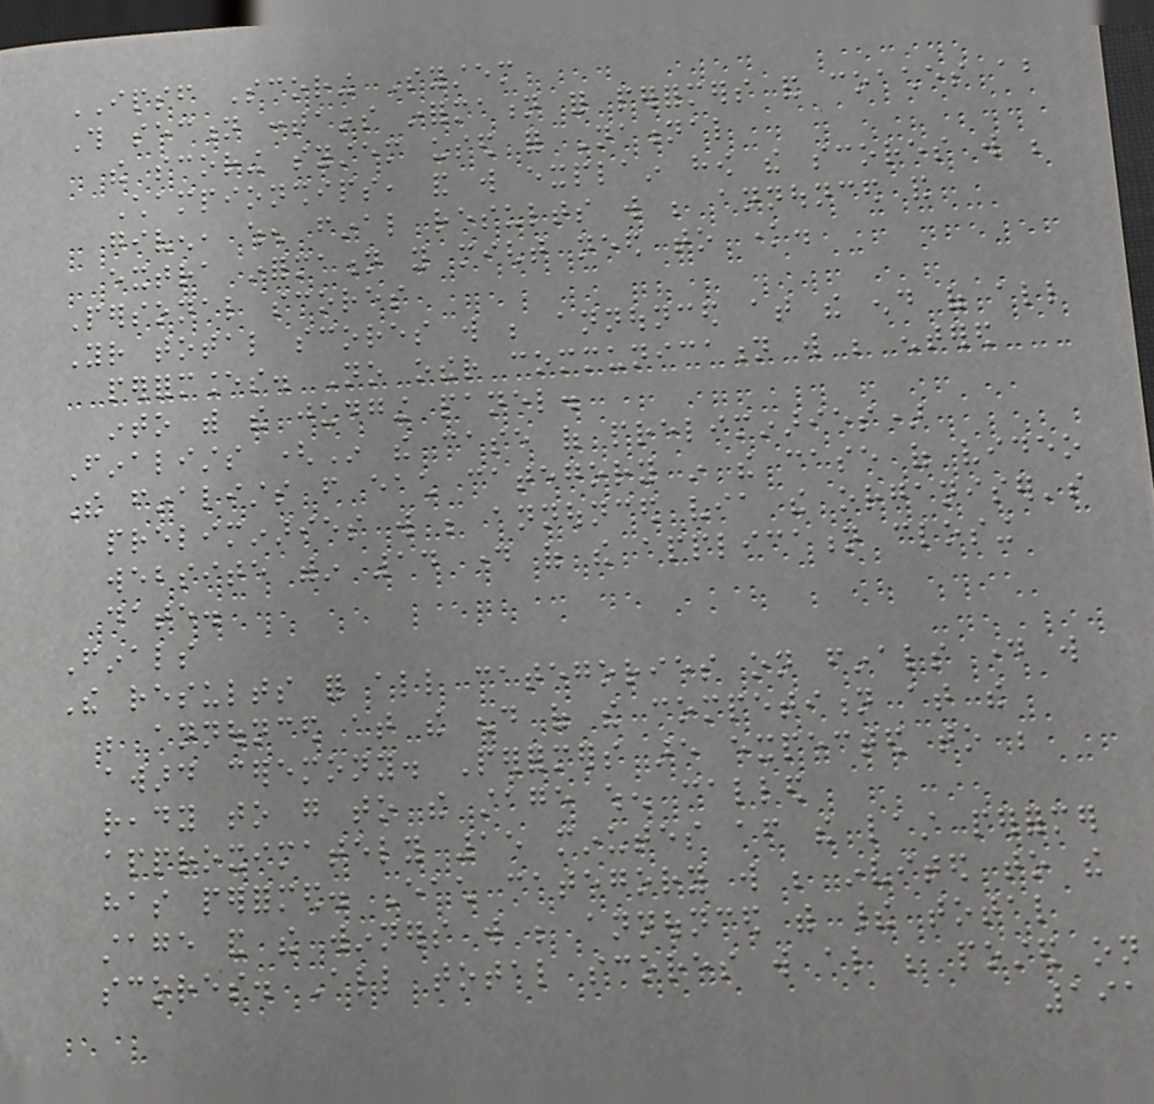IPSF Scoring System
This section contains information for performers and coaches about
the scoring system used for National
Championships, and will explain how the scores will be
given, when final results will be announced and
extra information you might need to know.
Personal scores
Your total scores will be announced at the end of all
performances. No other communication will be entered
into with the judging panel.
Finalists (In the case of preliminaries)
The finalists from each category in the case of video
preliminaries will be announced via the organiser's
website within 14 day of the application closing
date.
Finals
The results for all categories on finals day will
be announced at the end of the competition at the
award ceremony. Performers are expected to be
ready to go to the stage when called
approximately 15 minutes after the last performer
has performed. Each category will be invited to the
stage and the winners will be announced with their total
scores. All total scores will also be posted on
191
